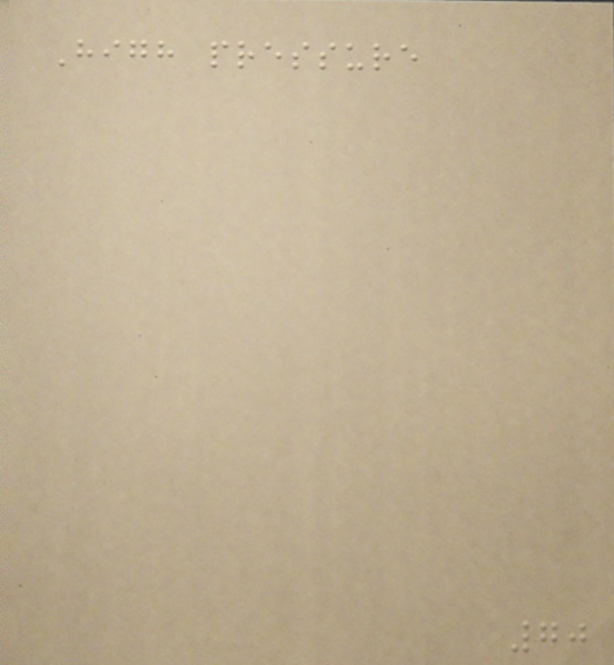High pressure
70
